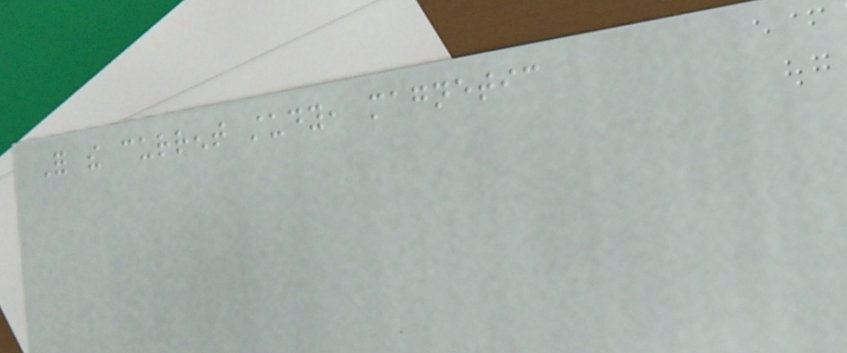For the current study, magnetic
